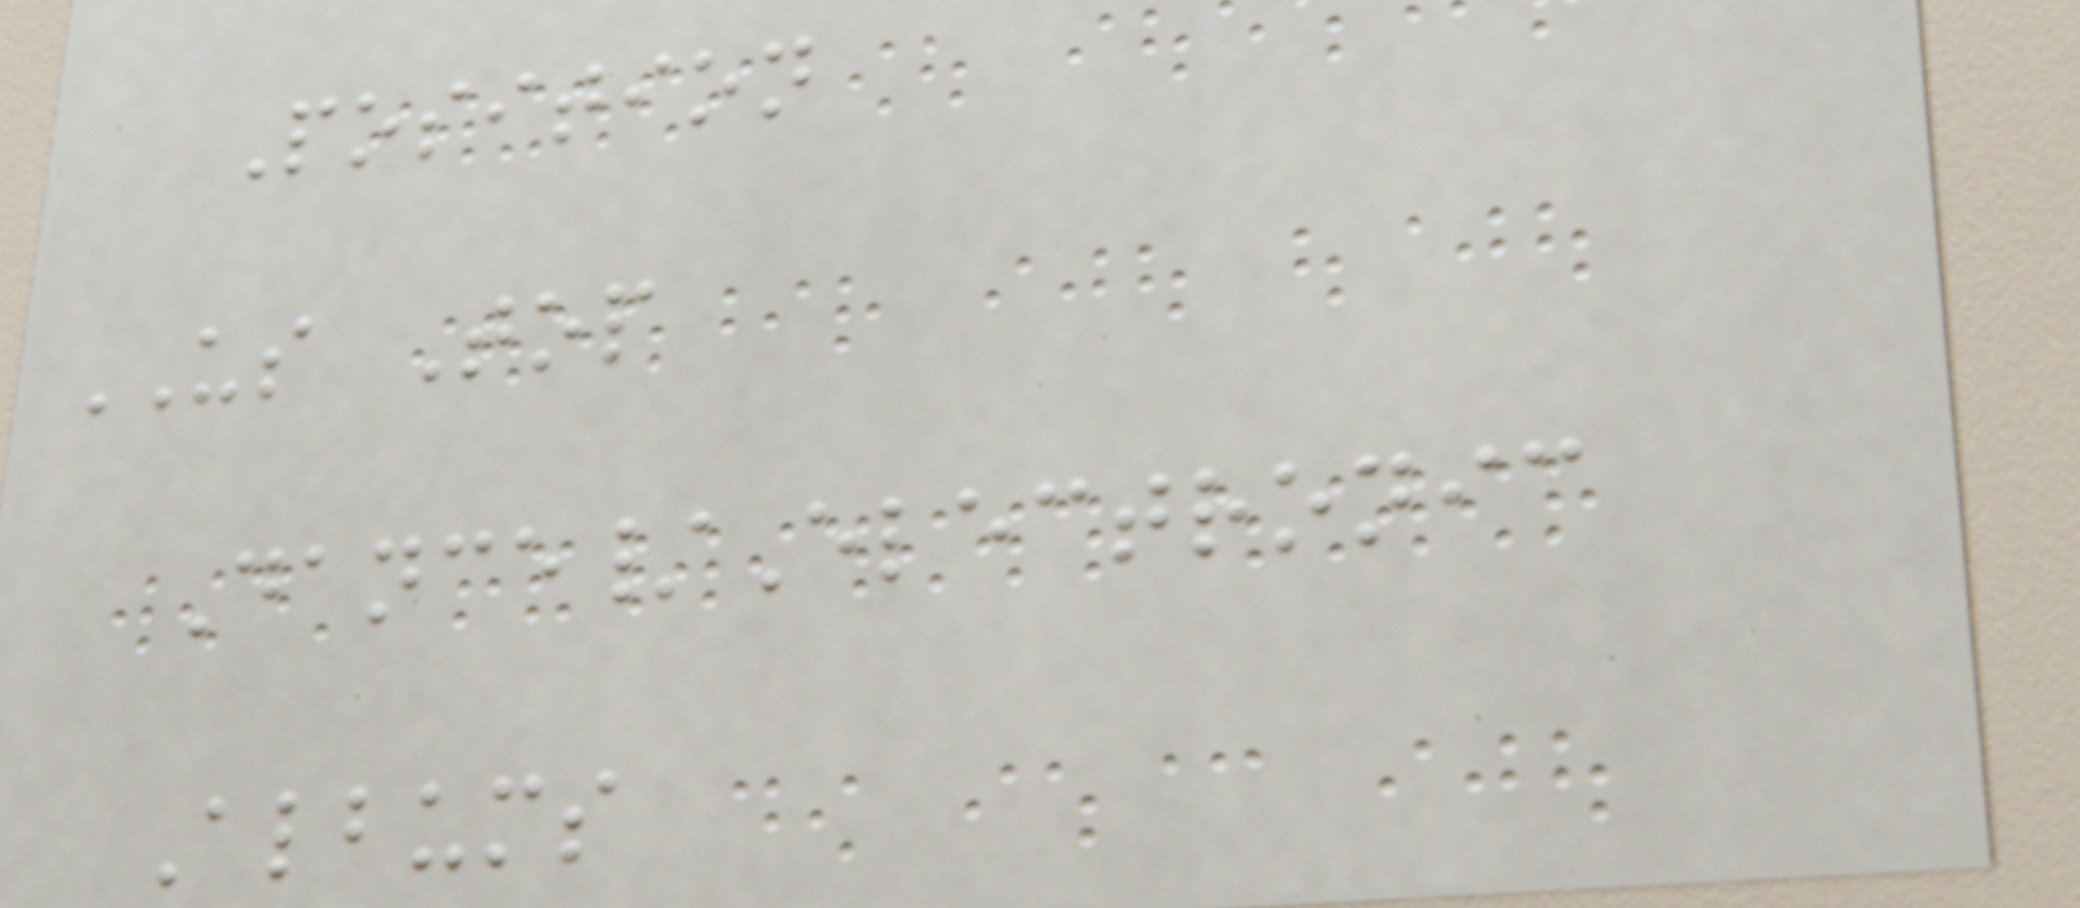Position
US Top
Dance/Electronic
Albums
